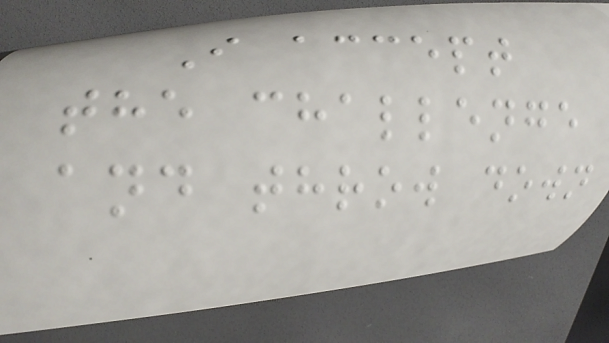I accept
the challenge
and throw down
